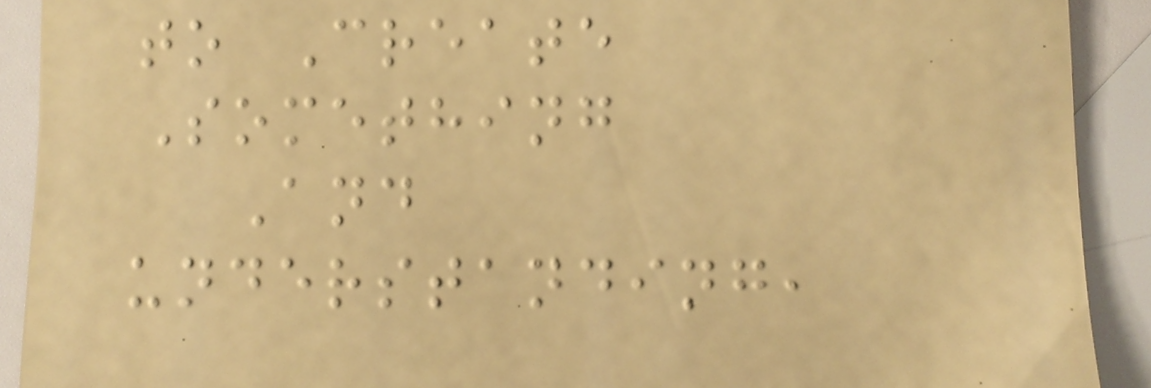to Create
Something
And
understanding,
